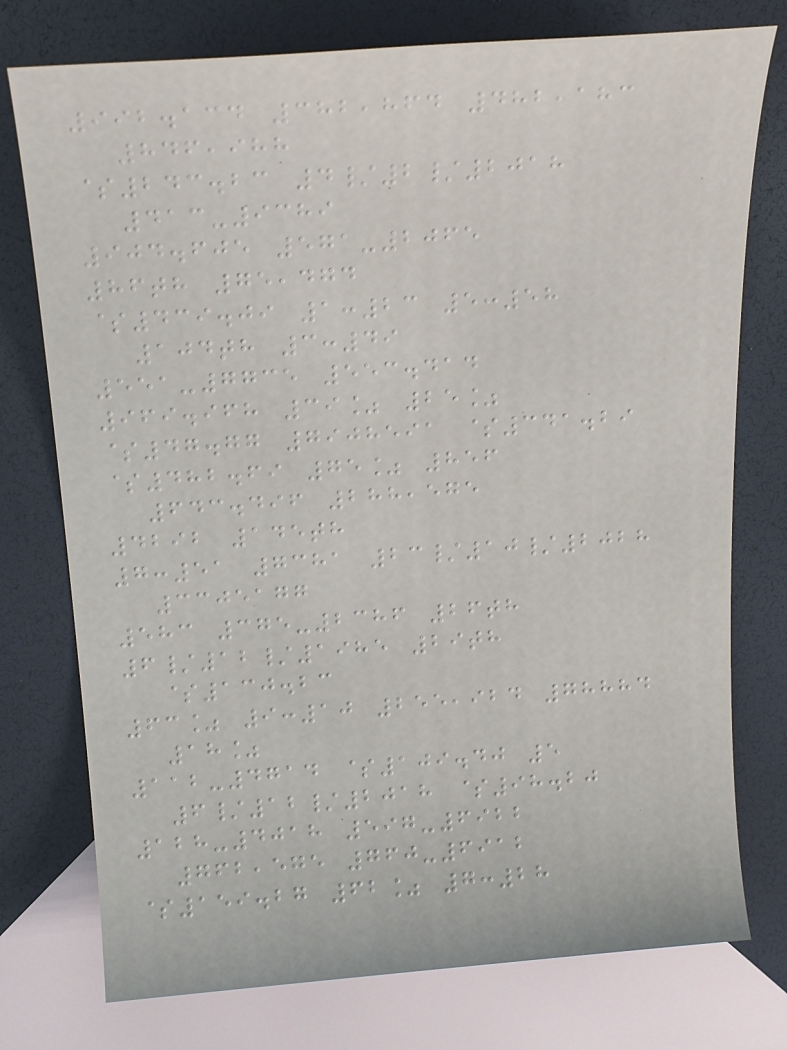992.134 382,864 482,183
846,988
$243.23 4/2/2018
413-9389
904.605 571-2065
86th 75,474
$439.09 1:23 5:58
104th 3:49
551-7735 553.414
969.968 39% 25%
$47.77 7908591 $341.29
$482.69 75% 856
643.496 288,575
4292 145th
7:51 7381 23/10/2028
3305177
583 375-2386 26th
6/12/1985 29th
$130.23
63% 9:10 255,924 78884
18%
112-4714 $109.40 5
6/12/2018 $98.20
128-4018 597-6922
762,575 760-6912
$159.27 62% 7:28
